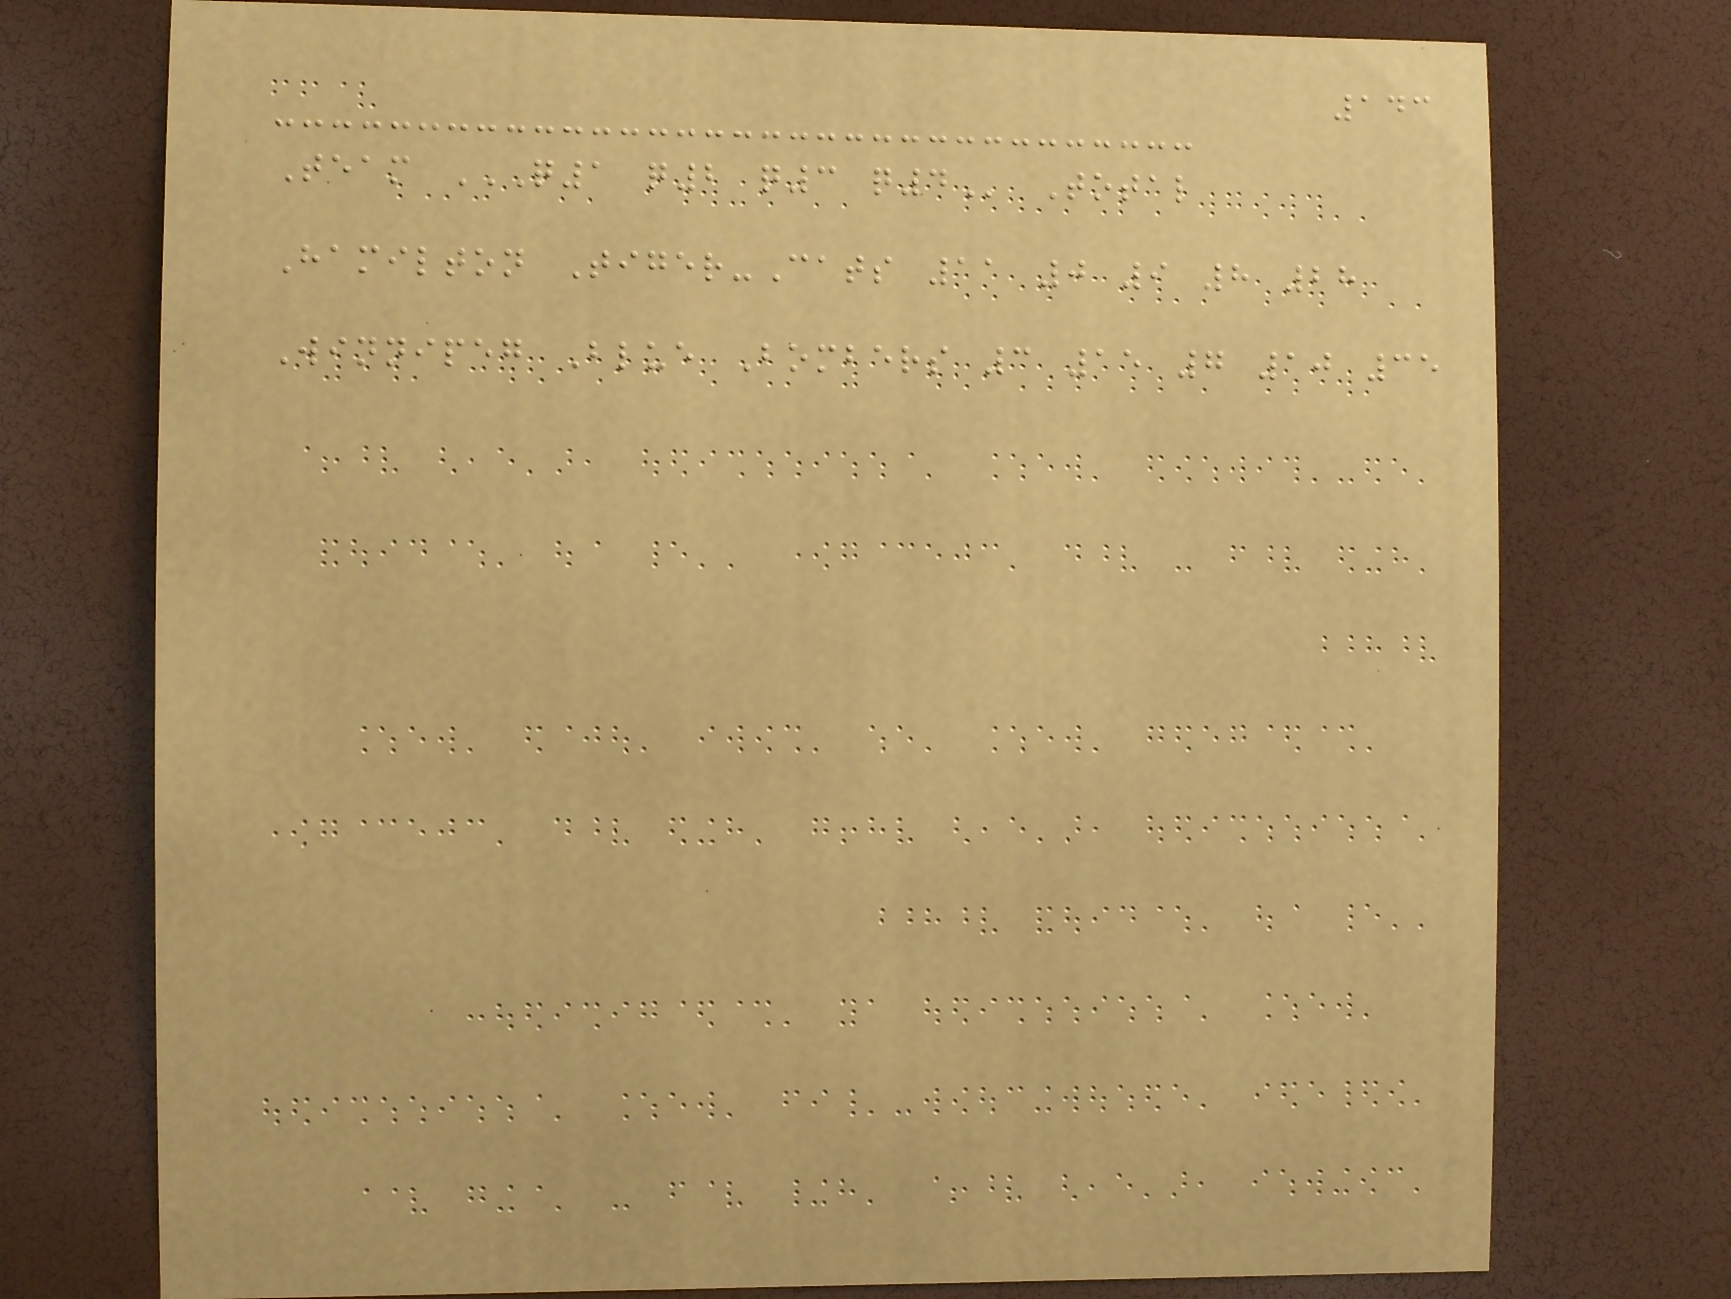143
Team Q1 Q2 Q3 Q4 Total
Hamilton Tiger-Cats 11 0 9 8 28
Winnipeg Blue Bombers 3 15 7 10 35
